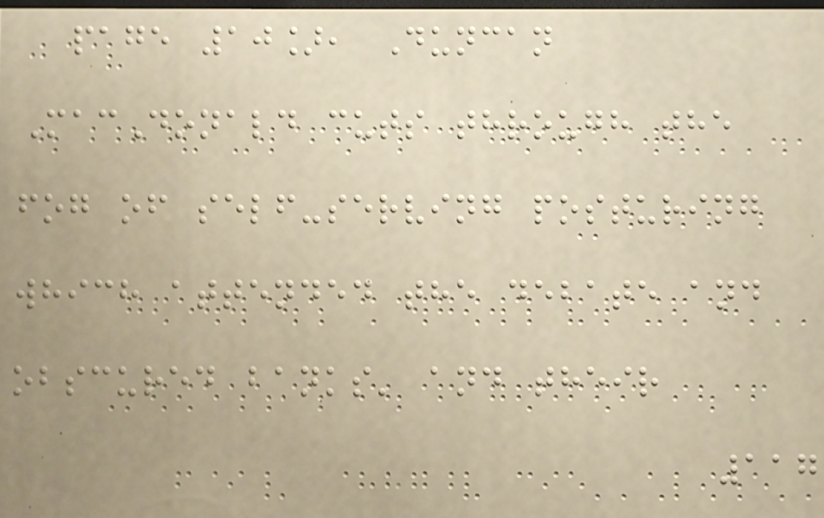page 10], Duncan
MacDonald cuts through the
fog of self-serving posturing
which attended the debate and
obscured banks' and their
117
